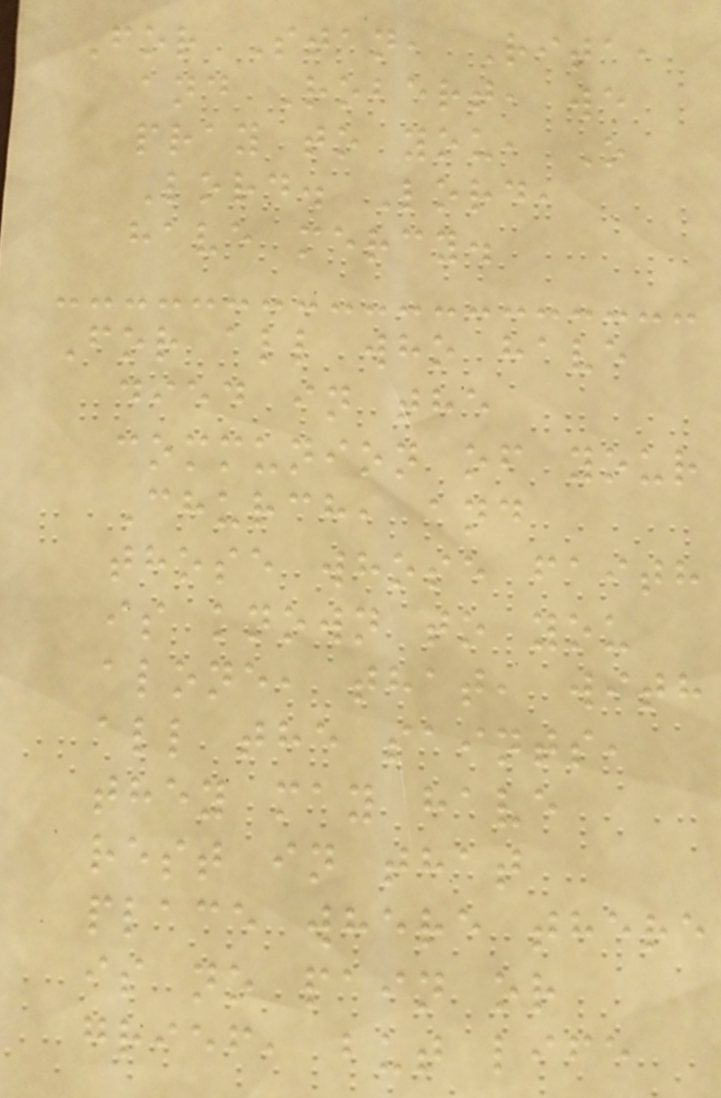For Stan, Rita,
and Robert, we
pray to you, O
Lord. Lord,
have mercy.
For all who have
died in the
communion of your
Church, and
those whose faith
is known to you
alone, that, with
all the saints,
they may have
rest in that
place where there
is no pain or
grief, but life
